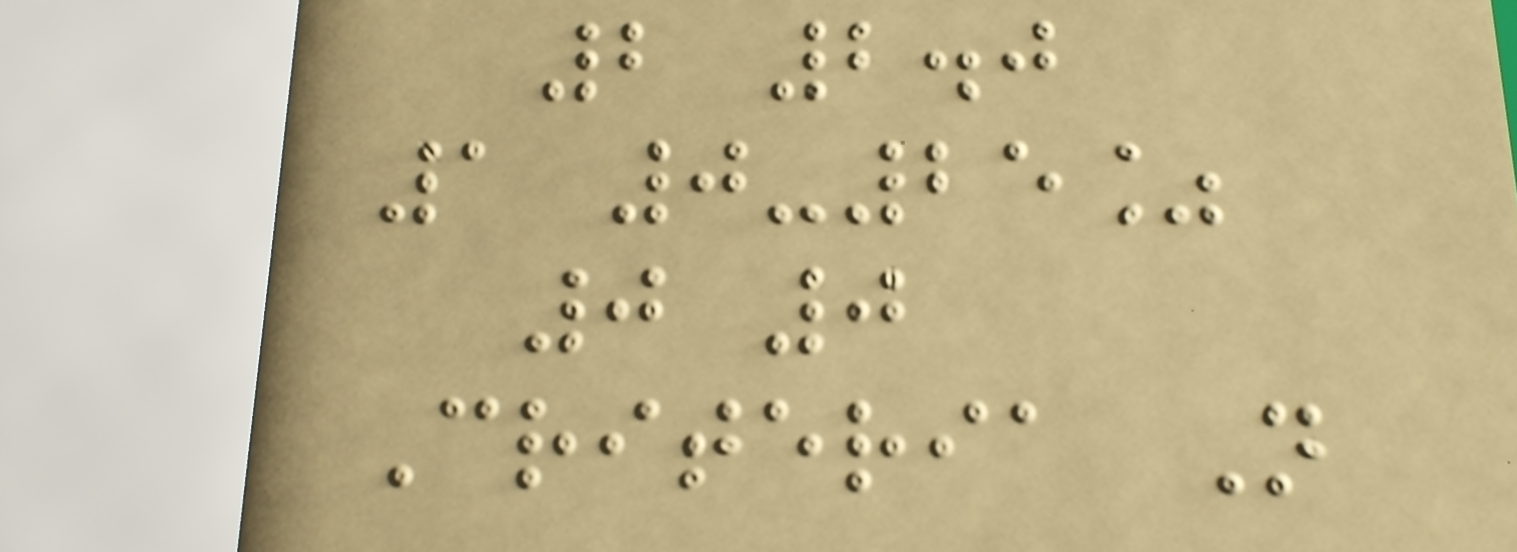2 2.0
1 0-25%
0 0
Criteria N
